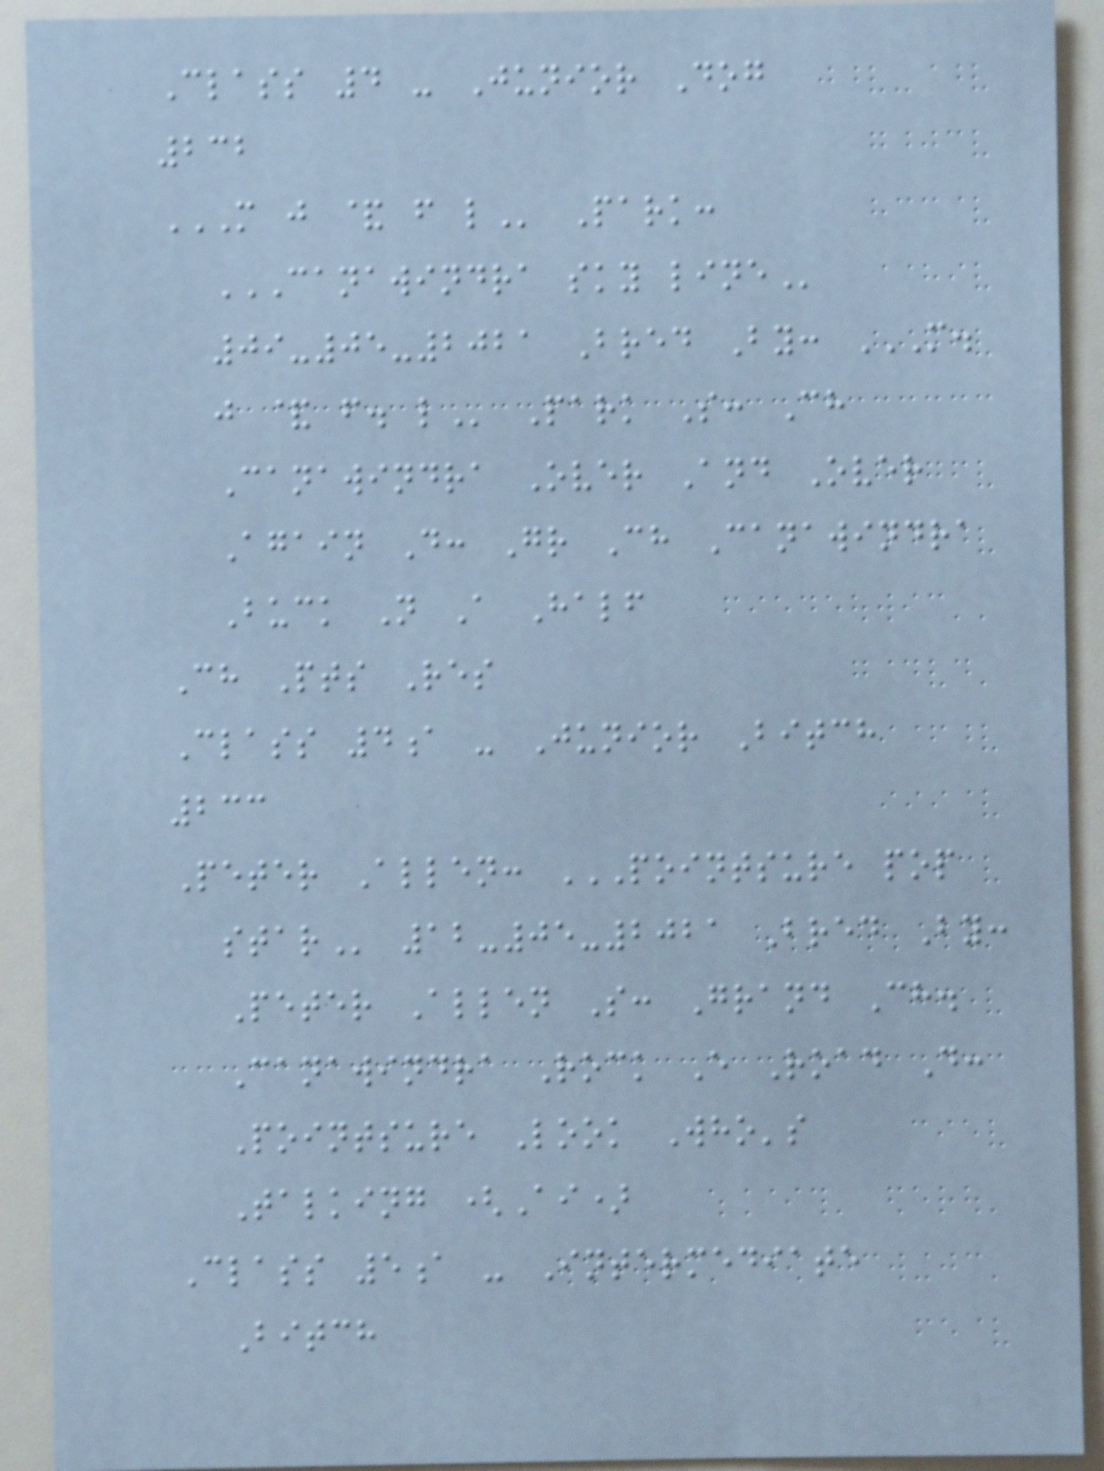Class 4 - Junior Dog
232
M J & F L Park:
CANAWINDRA SKY LINE
09-05-2021 Bred By: M.
J & F. L Park S: Ch
Canawindra Over And Over
Again D: Gr Ch Canawindra
Buck N A Half
Ch Pts Res
Class 4a - Junior Bitch
233
Peter Allen: POINTSURE POP
STAR 12-05-2021 Bred By:
Peter Allen S: Grand Ch.
Canawindra Rock E Road D:
Pointsure Look Who's
Talking (Ai)
Class 5a - Intermediate
Bitch
